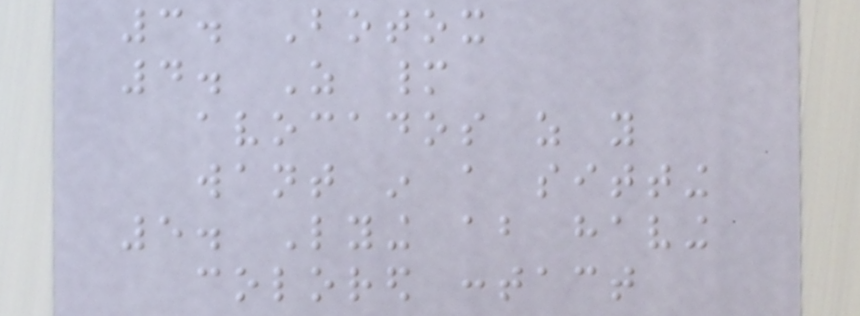3. Botox
4. As many
avocados as you
want in a sitting
5. Lying about having
colored contact
